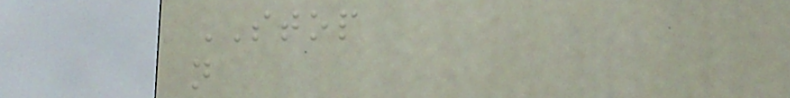STOP
n
